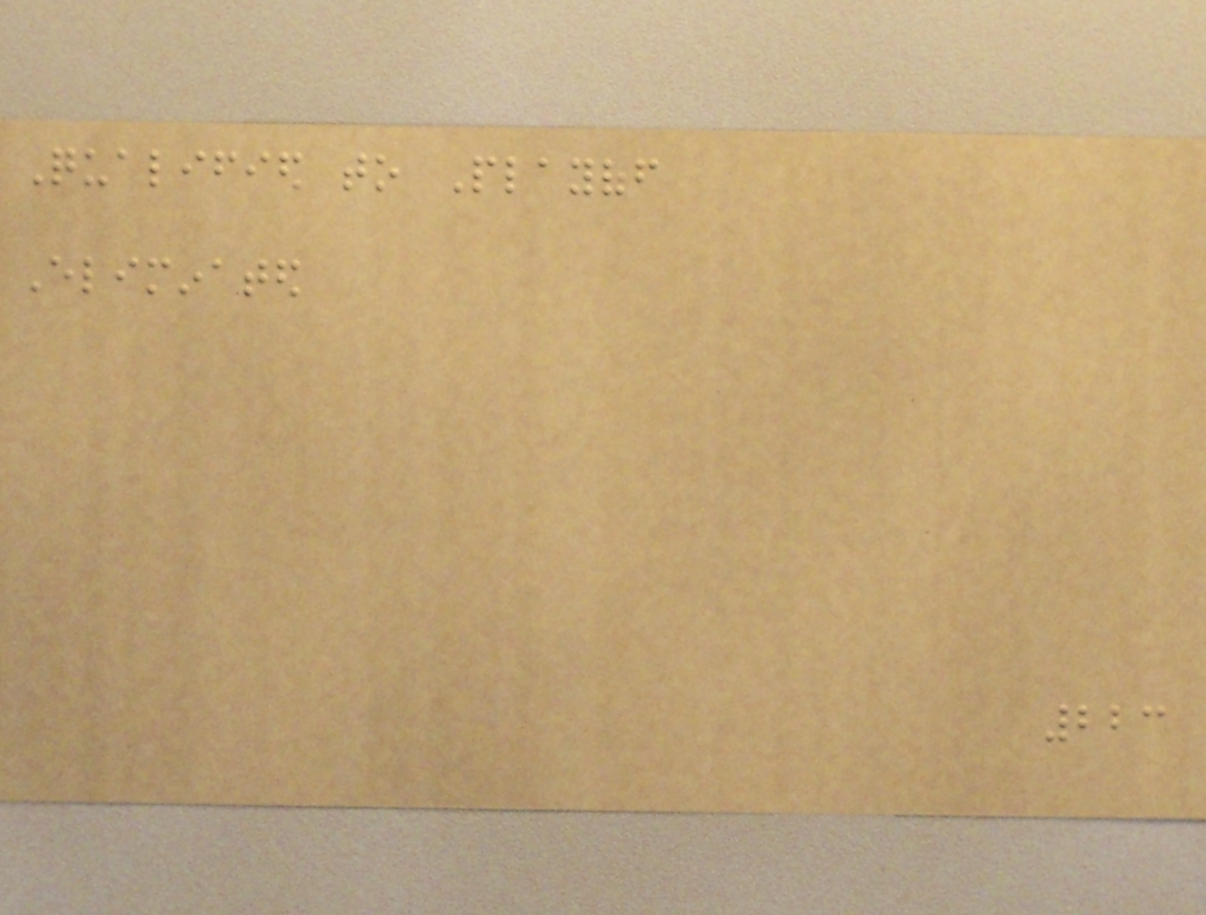Qualified to Playoff
Eliminated
223
